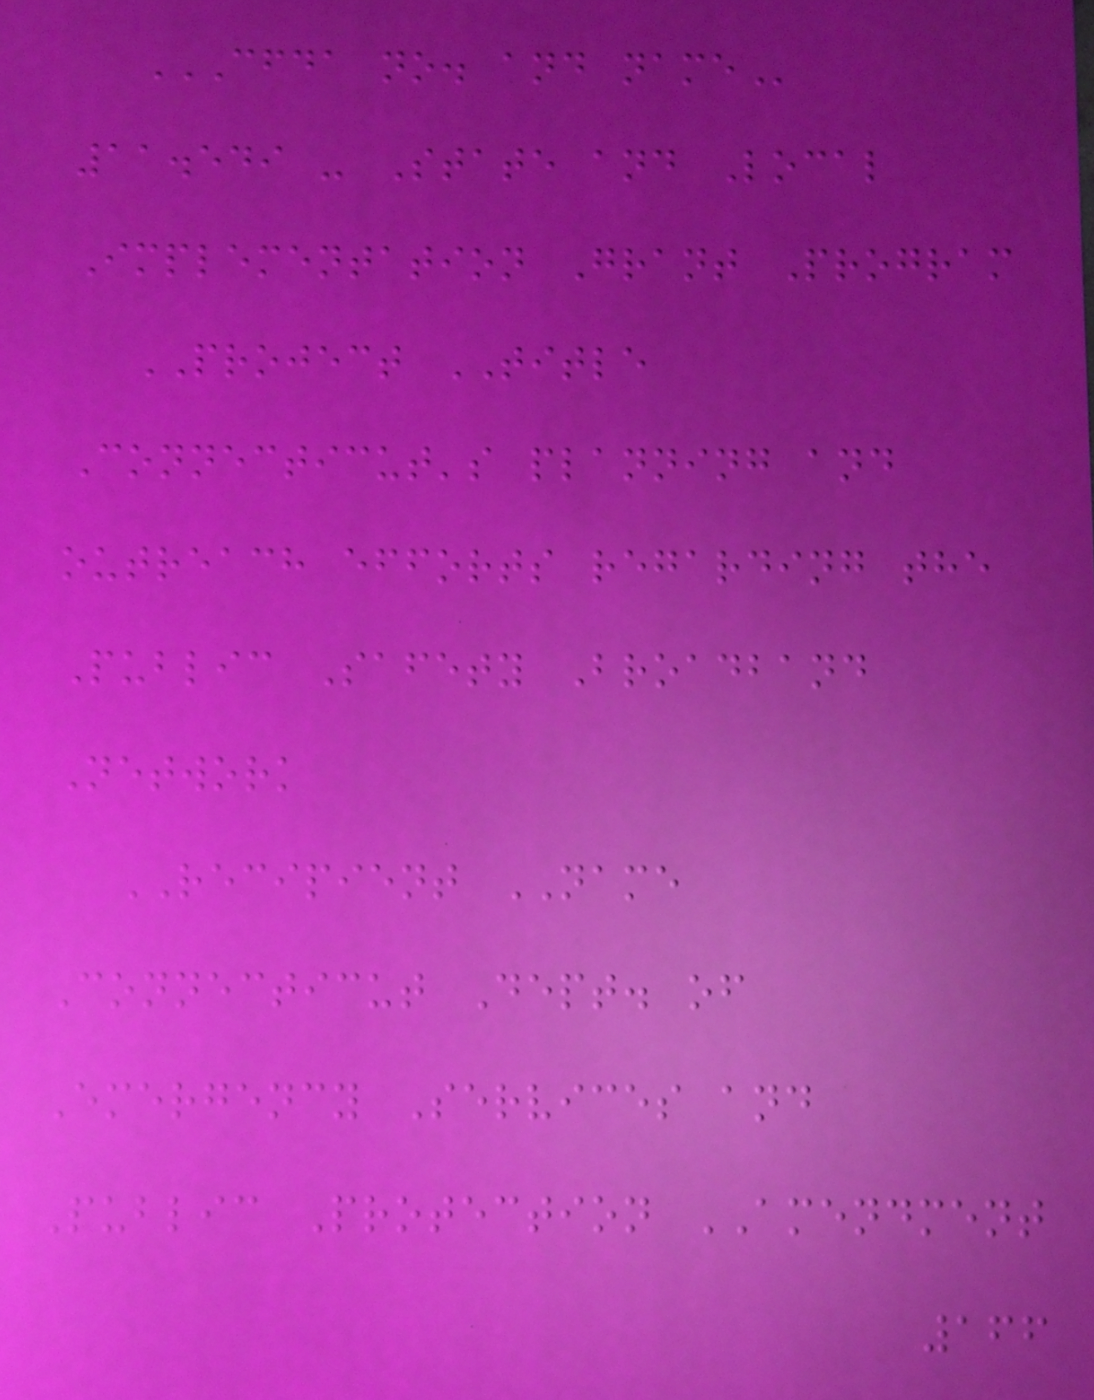CFDA NO. AND NAME
11.549 - State and Local
Implementation Grant Program
PROJECT TITLE
Connecticut's planning and
outreach efforts regarding the
Public Safety Broadband
Network
RECIPIENT NAME
Connecticut Dept. of
Emergency Services and
Public Protection AMENDMENT
166
